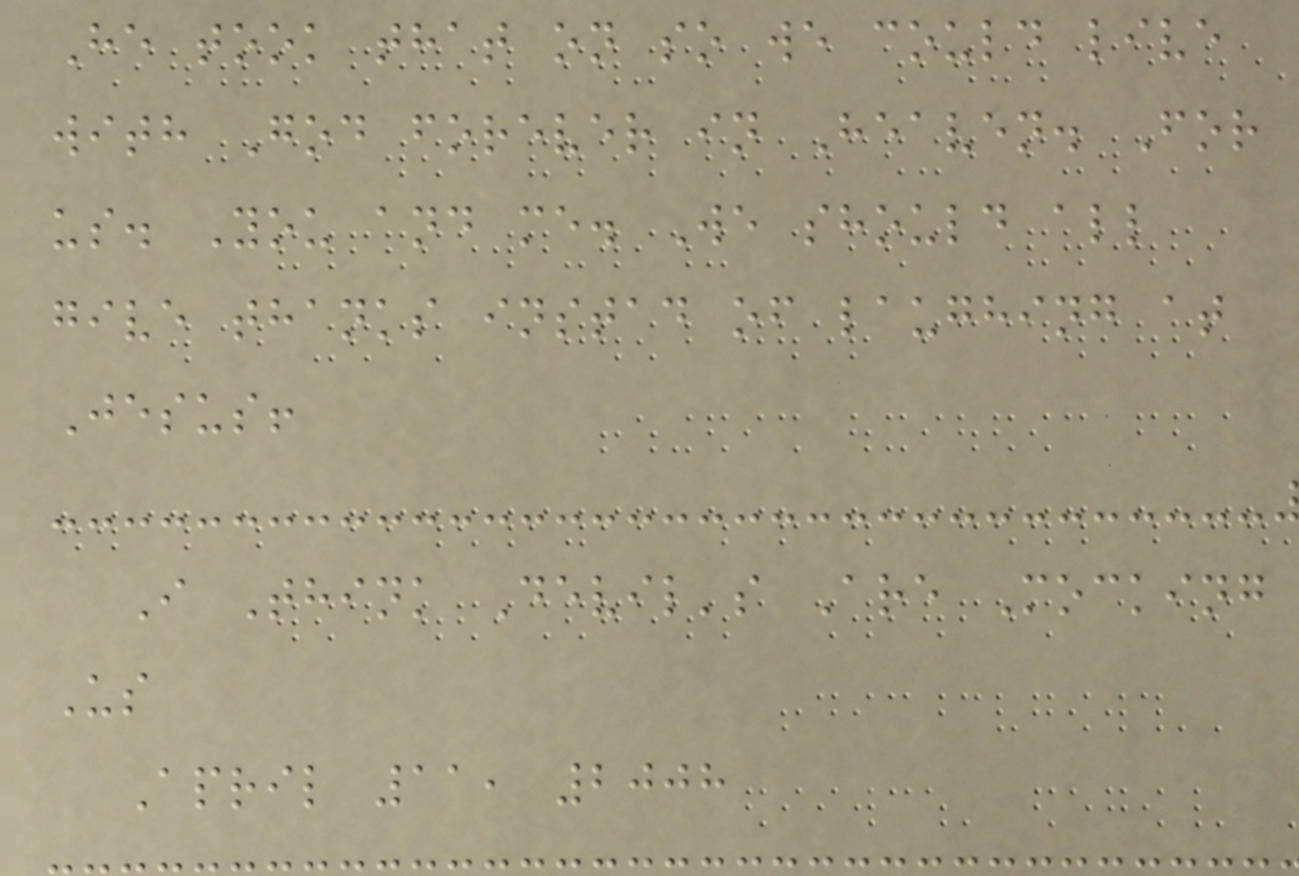He took that on so we could live
with God forever in Heaven. For
us. You and me. We should all
give thanks instad of laughing at
Jesus!
I Think Devil's Are Mocking
Us
April 11, 2008
